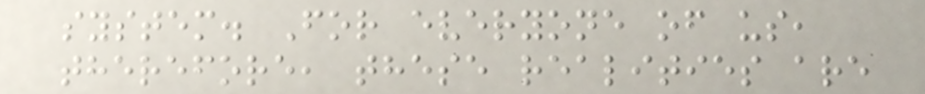system. For everyone of us,
therefore, these realities are
